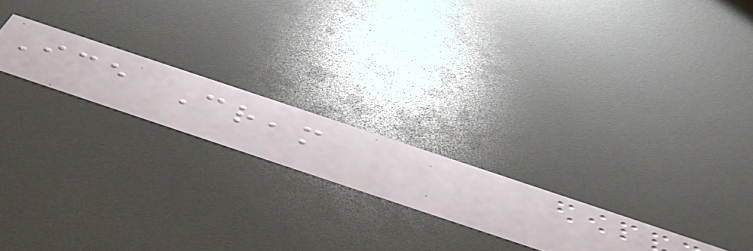Ice Cream
